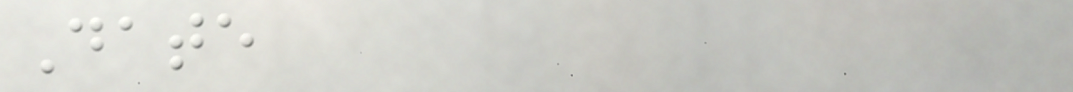Date
